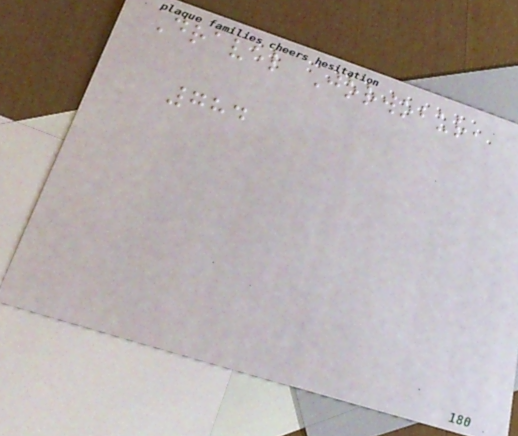Dravel Jorwobur,
784
